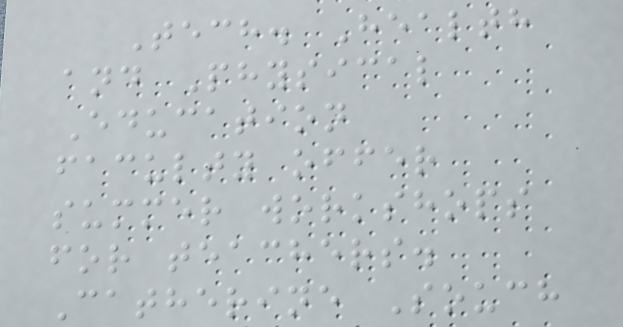Tech. Health
and Physical
Education
faculty offer
summer workshops
for teachers.
Catherine Souch
